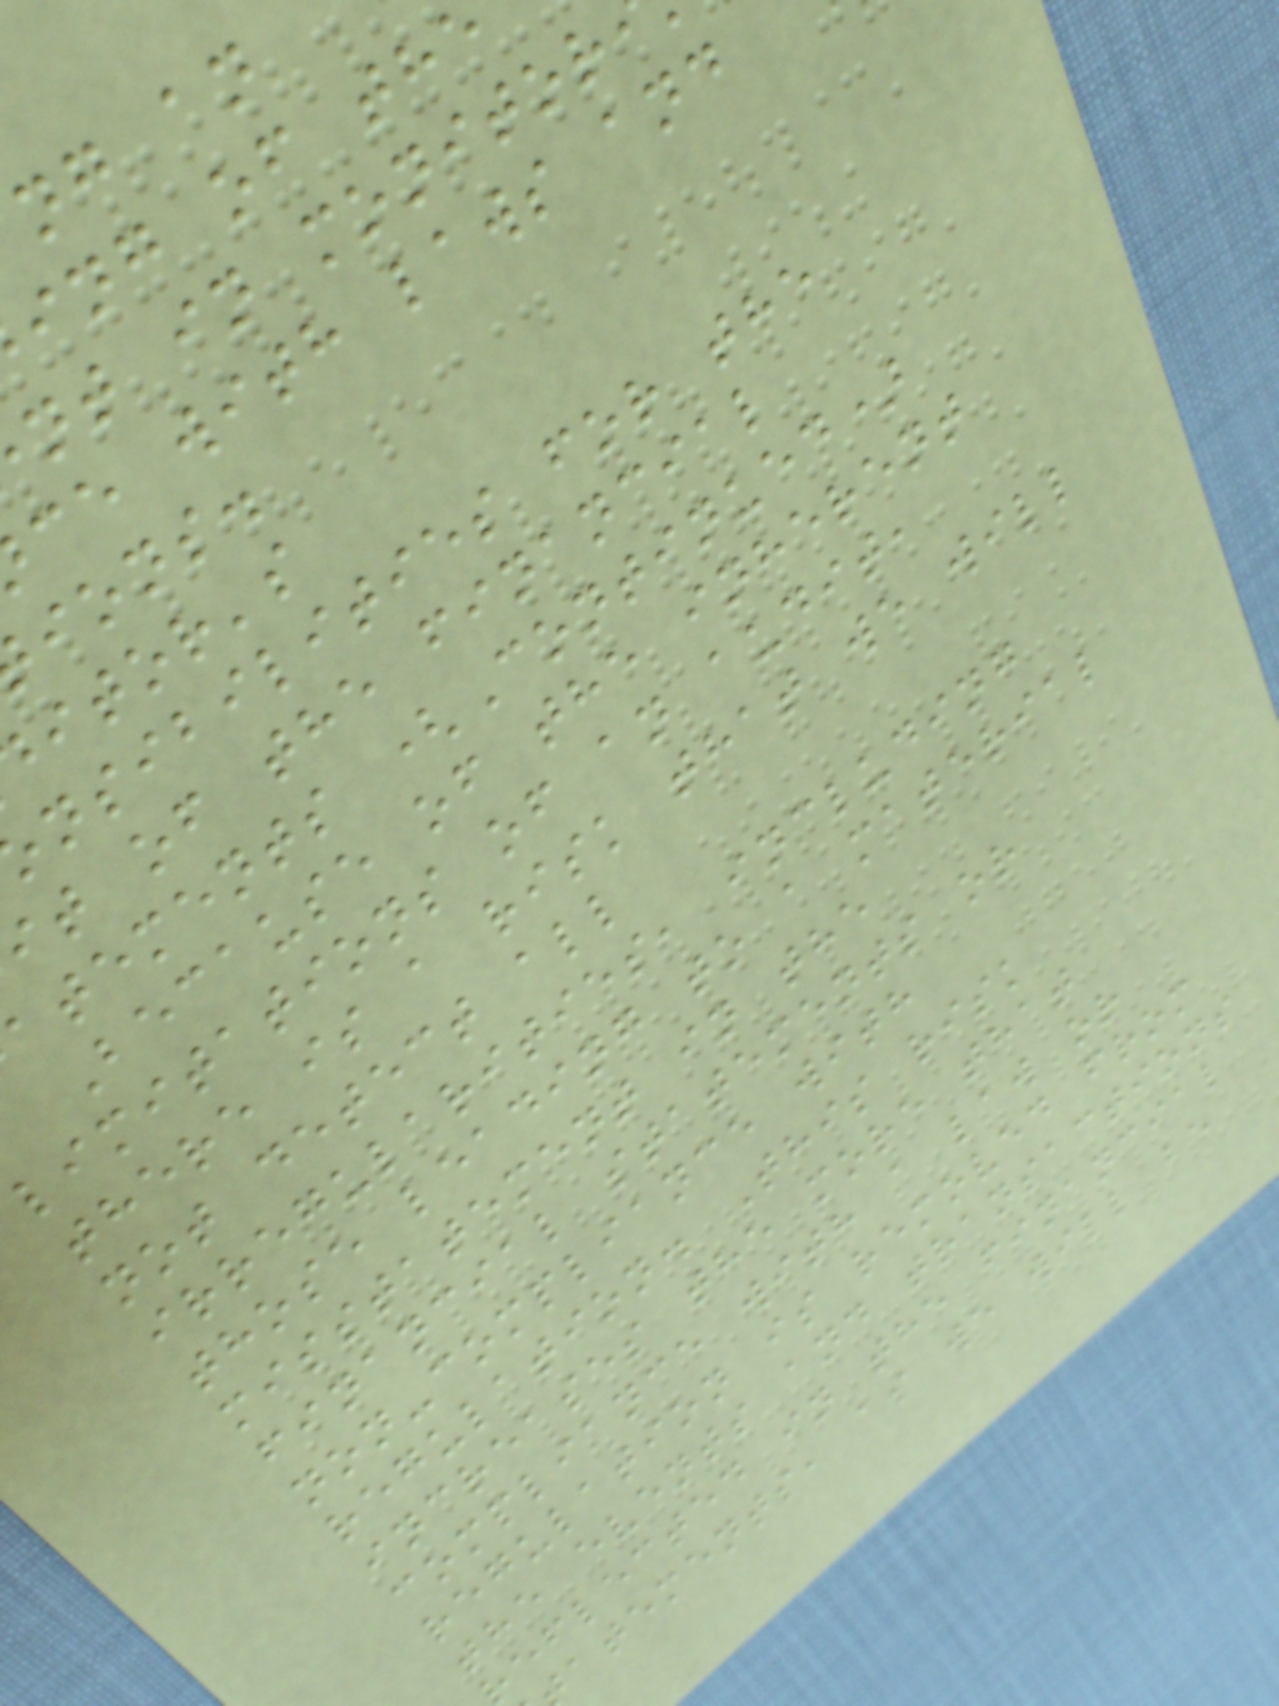ng an
ing of the
nt in monitor
ce with laws and
ions.
itor's
nsibilities for the
t of the financial
atements (Continued)
Because of the inherent
limitations of an audit,
there is a risk that we will
not detect all
irregularities, including
those leading to a material
misstatement in the
financial statements or
non-compliance with
regulation. This risk
increases the more that
compliance with a law or
regulation is removed from
the events and transactions
eflected in the financial
atements, as we will be
